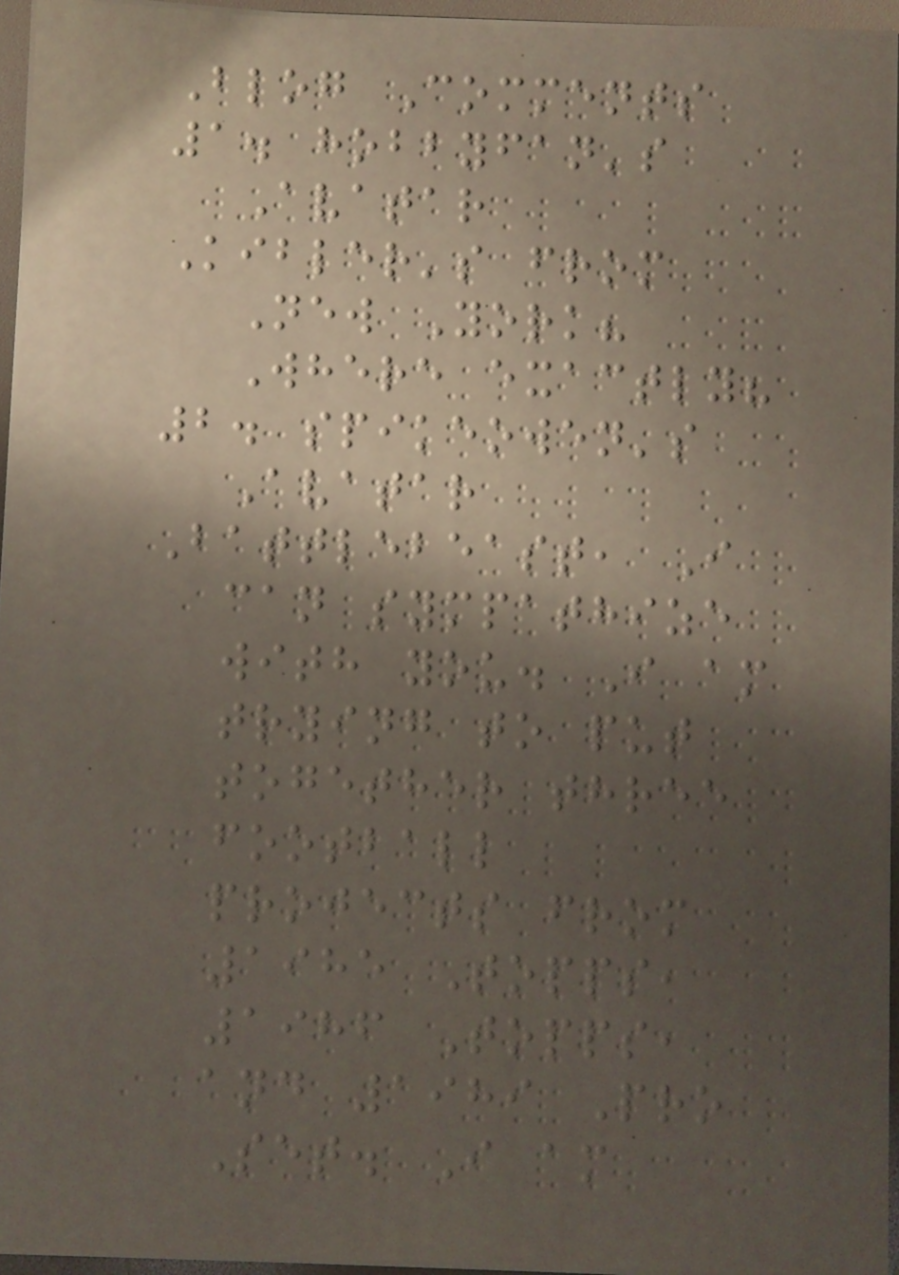Blog Comments
1. hobbyfan's
Avatar
Kibler's from
New York?
Where exactly?
2. spikeowen's
Avatar
Battlebeast, I
can sympathize
with you. I am
trying to put
together three
football
projects from
1985 Topps,
1986 Topps,
and 1989 Pro
Set. I am
